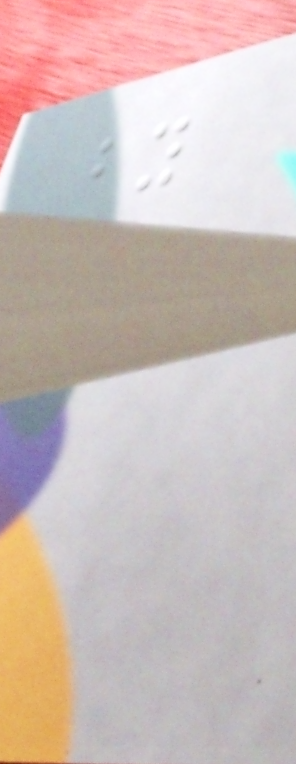by
